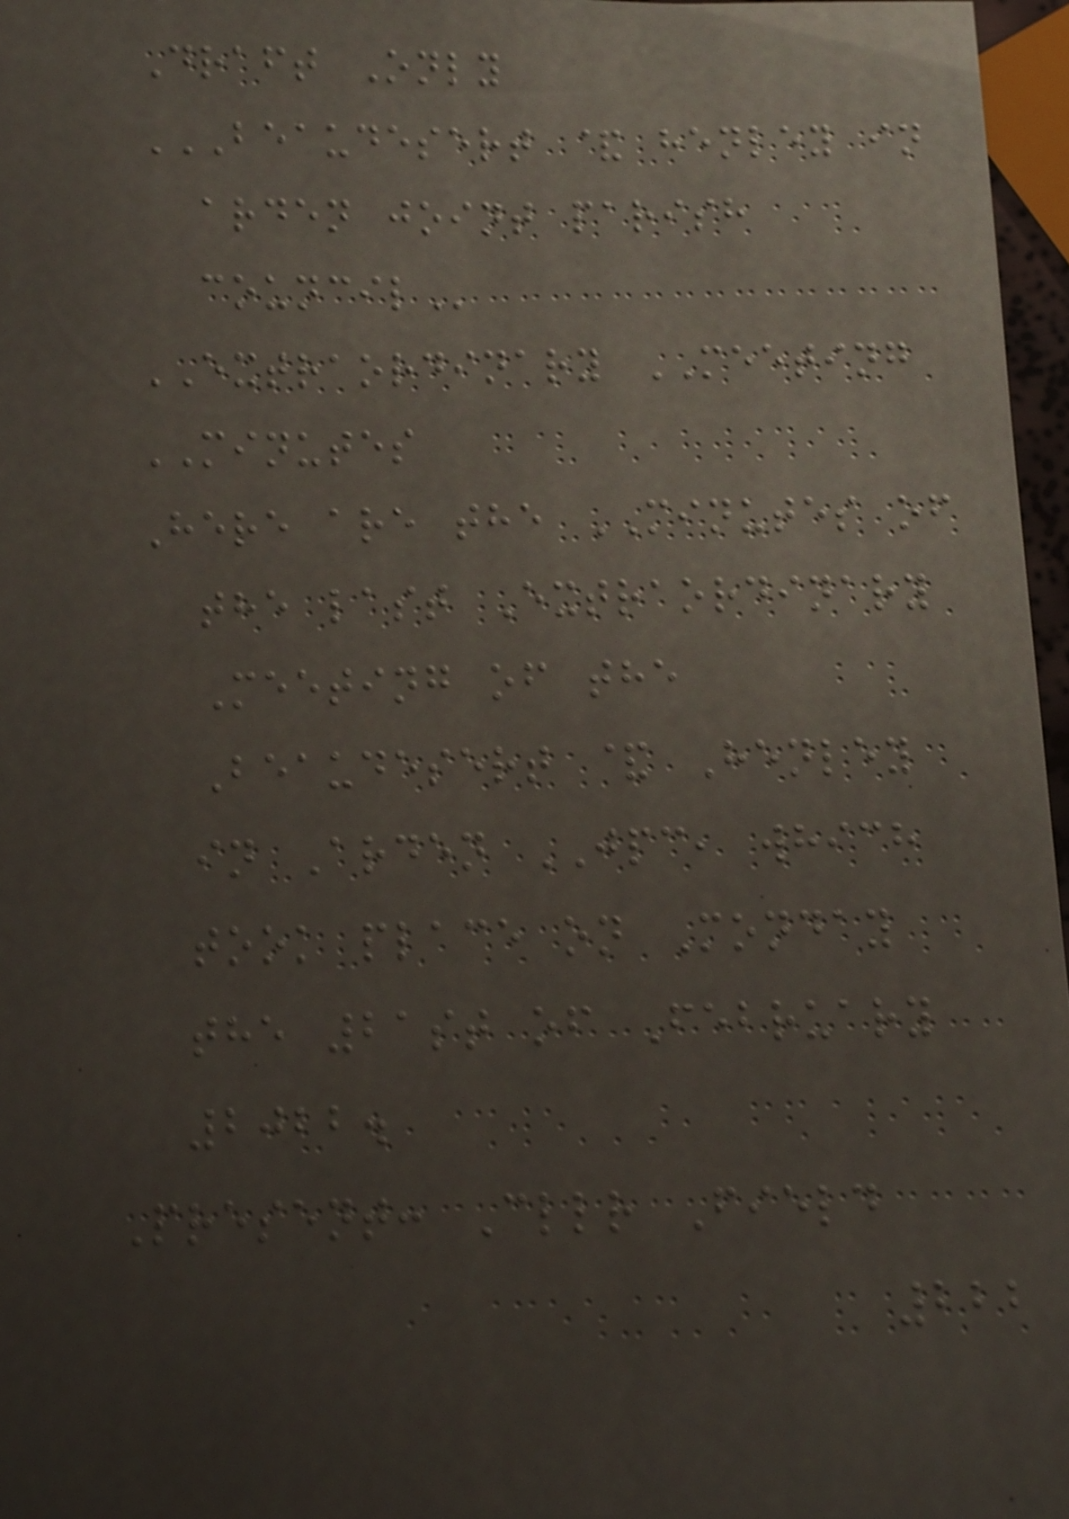Draft Only
BEAUDESERT & HENLEY IN
ARDEN JOINT PARISH
COUNCIL
EXTRAORDINARY MEETING
MINUTES
Here are the MINUTES of
the last Extraordinary
Meeting of the
Beaudesert & Henley
in Arden JPC, which
took place on Monday
the 21st of February
2022.
Present: Cllr Field
222
